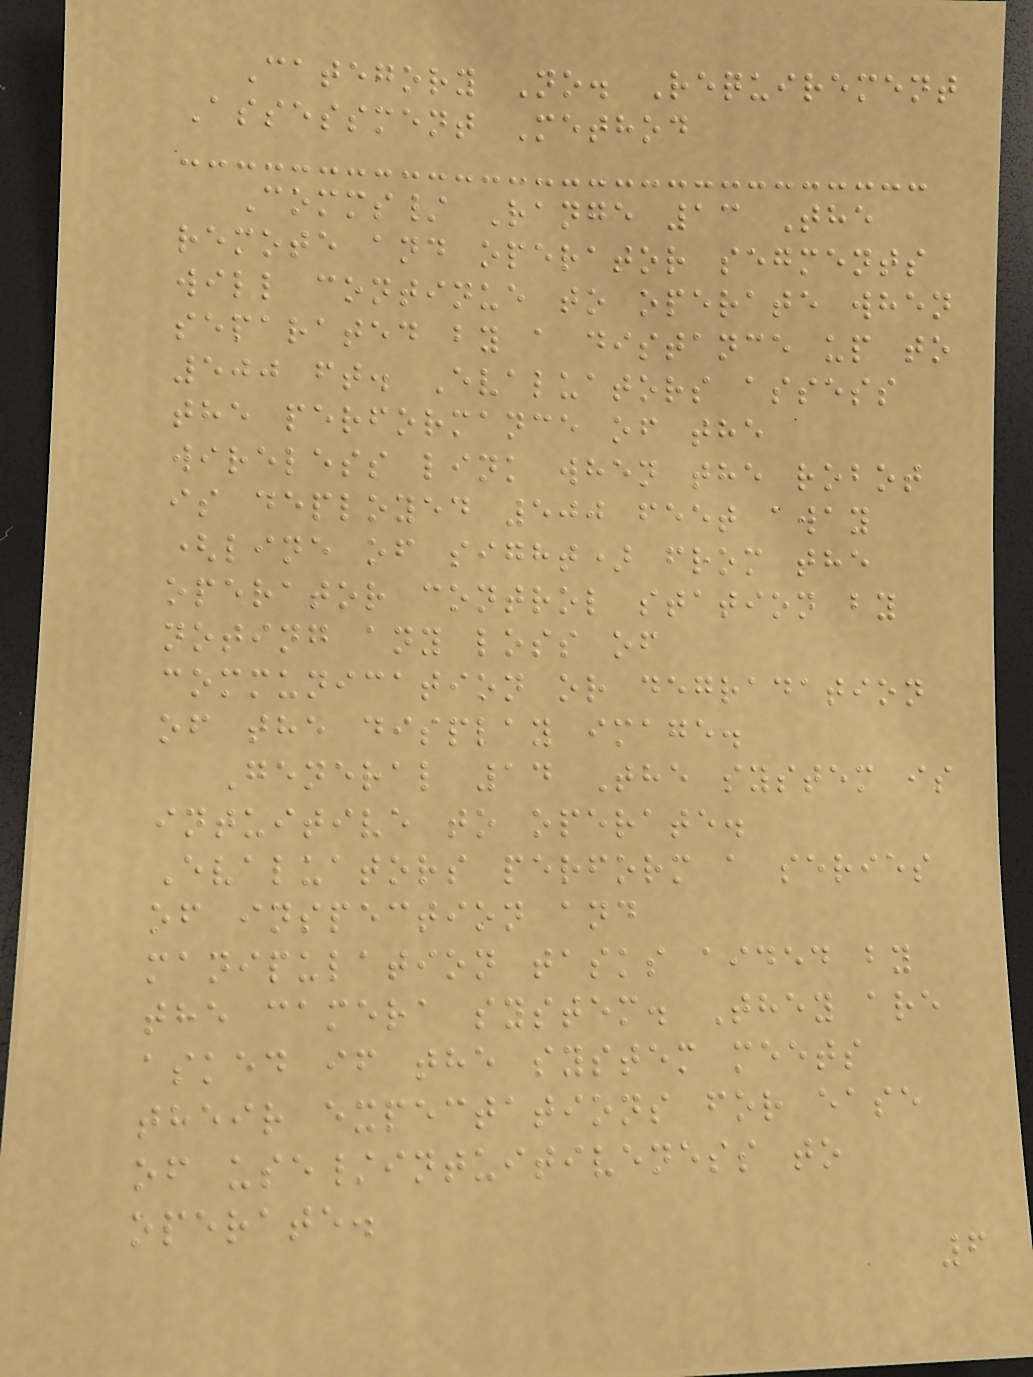Category No. Requirement
Assessment Method
Comms/ Range 13 The
remote and operator segments
will continue to operate when
separated by a distance up to
500 ft. Evaluators assess
the performance of the
wireless link when the robot
is deployed 500 feet away
(line of sight) from the
operator control station by
noting any loss of
communication or degradation
of the display image.
General 14 The system is
intuitive to operate.
Evaluators perform a series
of inspection and
manipulation tasks aided by
the camera system. They are
asked if the system meets
their expectations for ease
of use/intuitiveness to
operate.
6
